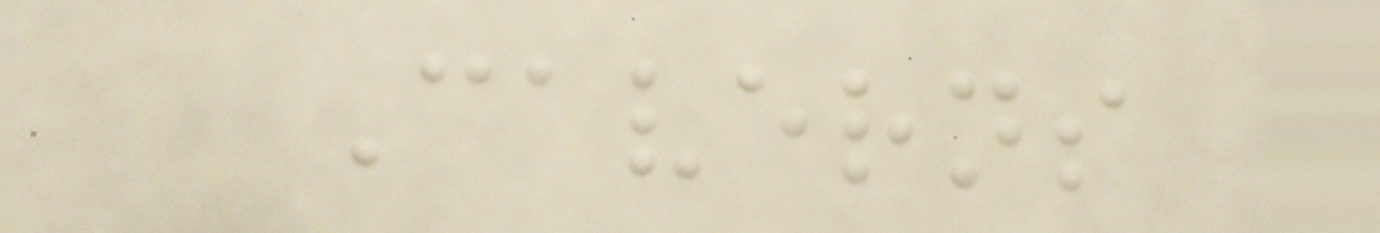Caverns
